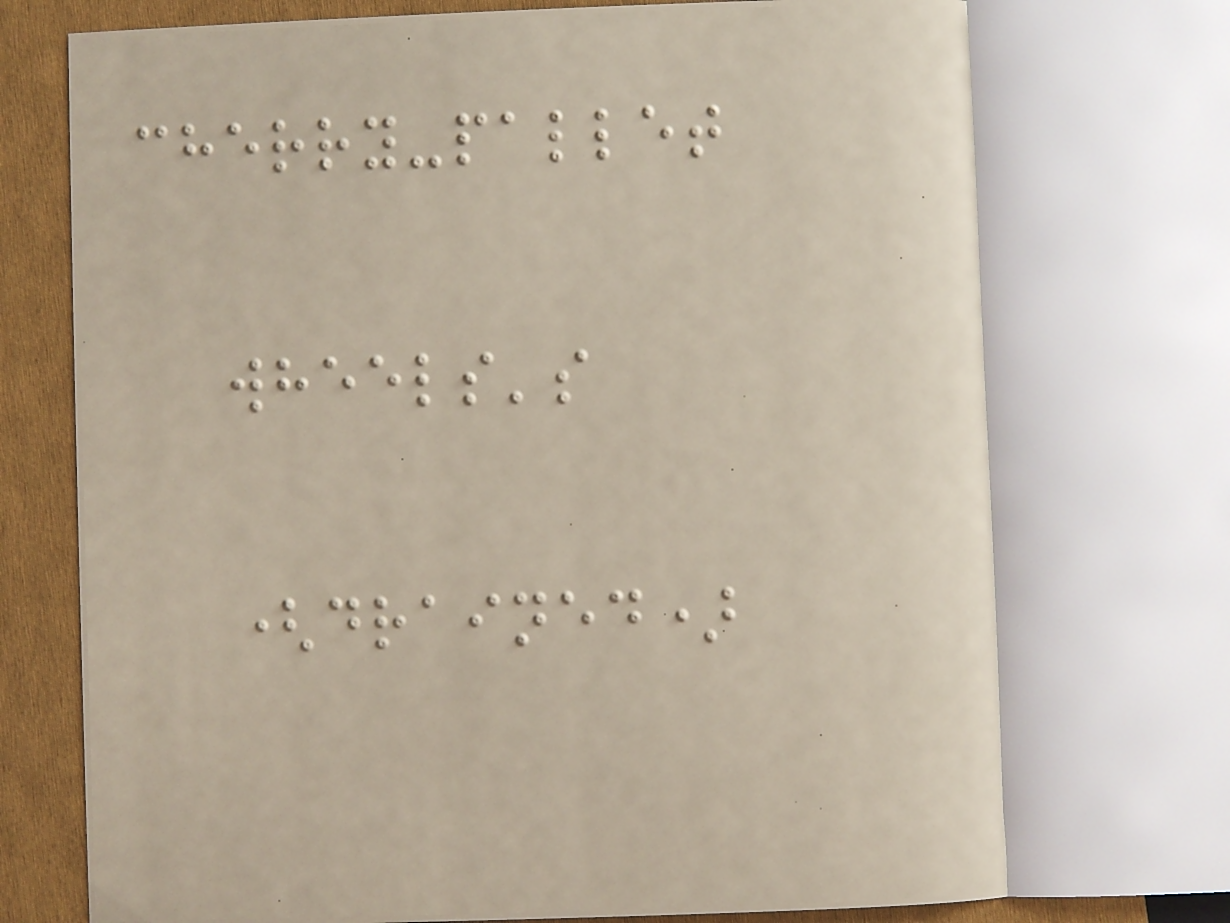cherry-pallet
wheels's
(drained)
